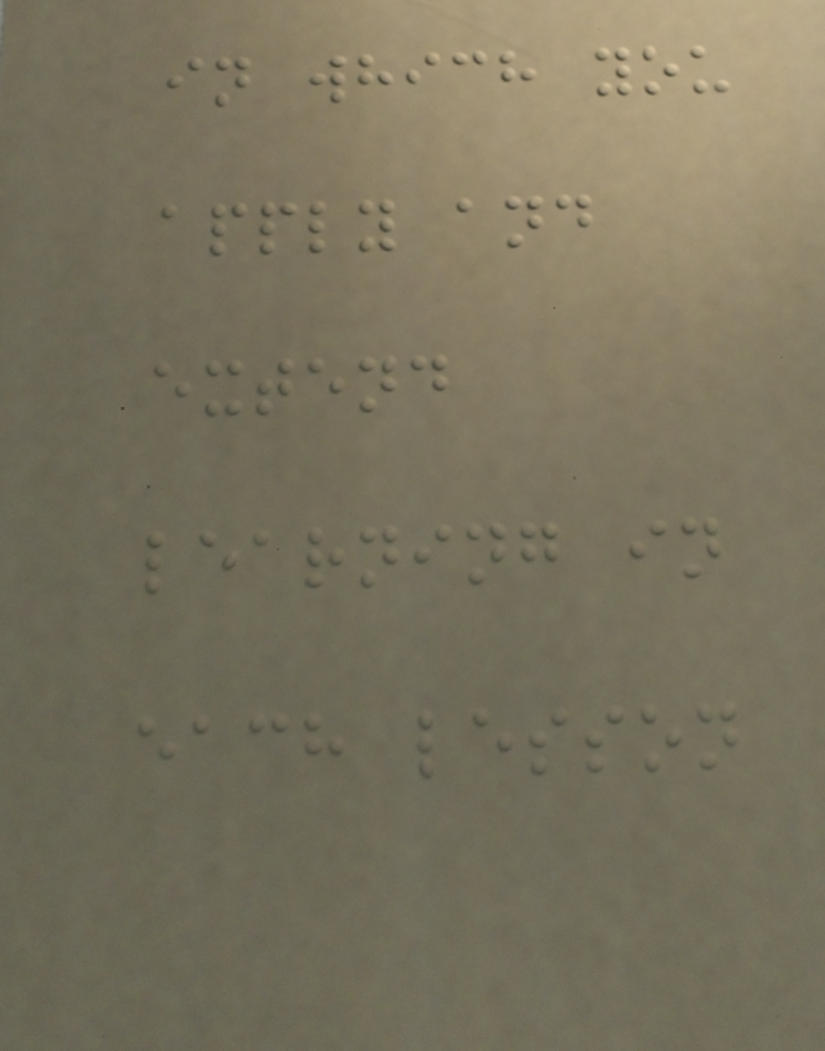in which you
apply and
extend
learning in
each lesson
